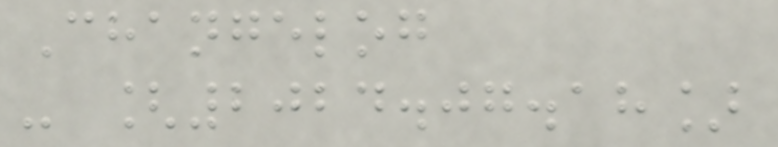Changelog
- [2024.07.18]
